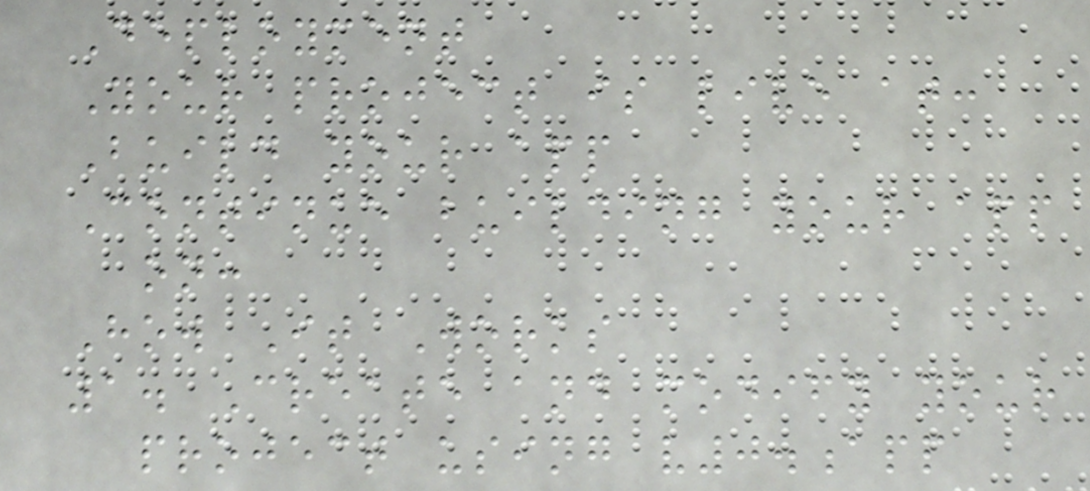Deployment
Your project is live at:
Build your app
Continue building your app
on:
How It Works
1. Create and modify your
project using v0.app
